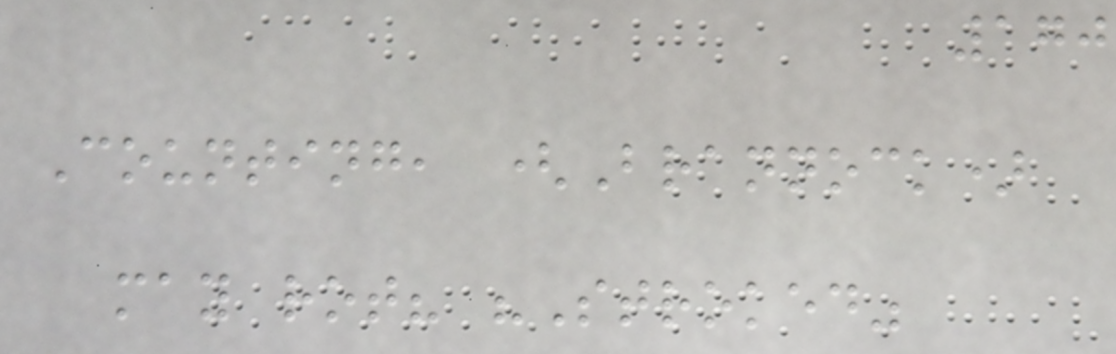170
Counting, (Brannock)
may rot? "Stroked"
